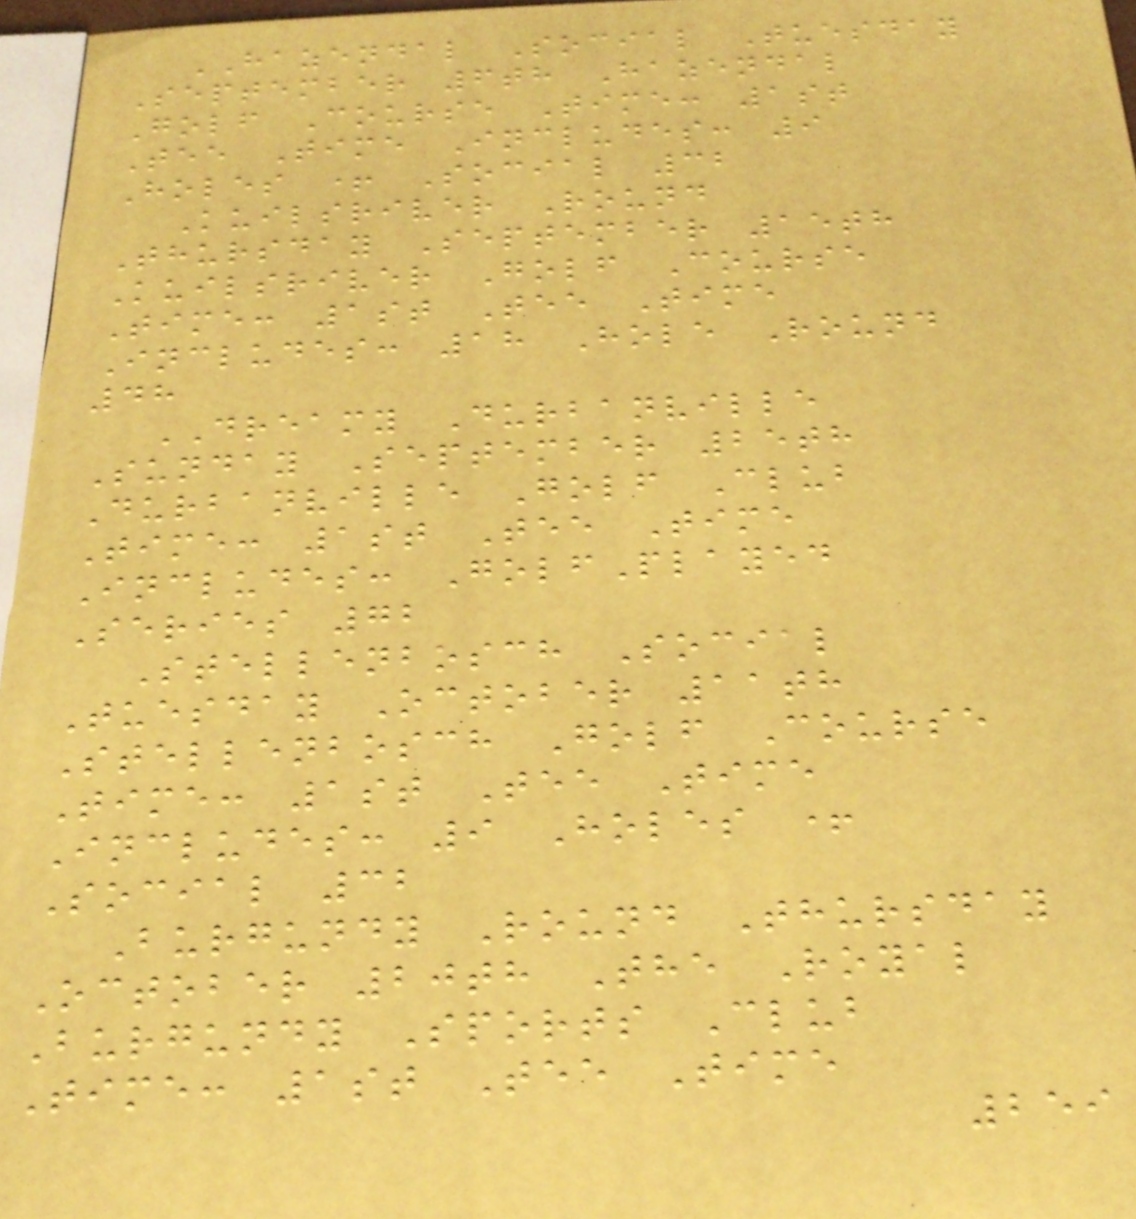HAZENDAL Social Tuesday
September 6th Hazendal
Golf Course Time: 1st
Tee Time Includes: 9
Holes + Social 32
Kuilsriver Round
Thursday September 15th
Kuilsriver Golf Course
Time: 1st Tee Time
Includes: 18 Hole Round
48
DREAMY Durbanville
Sunday September 25th
Durbanville Golf Club
Time: 1st Tee Time
Includes: GolfPlayed
Series 72
Stellenbosch Social
Tuesday October 11th
Stellenbosch Golf Course
Time: 1st Tee Time
Includes: 9 Holes +
Social 32
Burgundy Round Thursday
October 20th The Royal
Burgundy Sports Club
Time: 1st Tee Time
259
